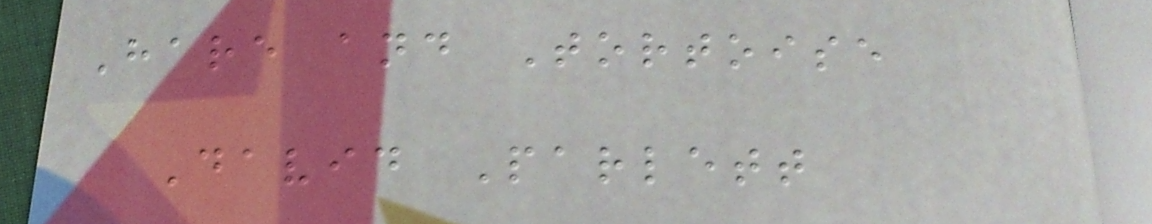Hare and Tortoise
David Parlett
